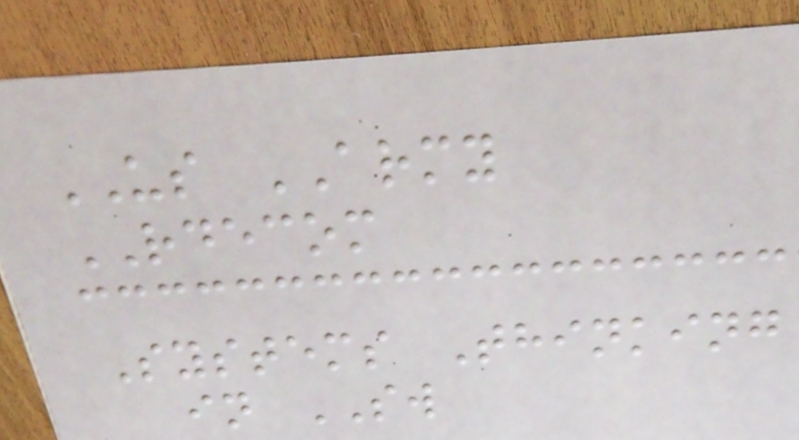US ARMY
RDECOM
Systems Thinking
in SW
